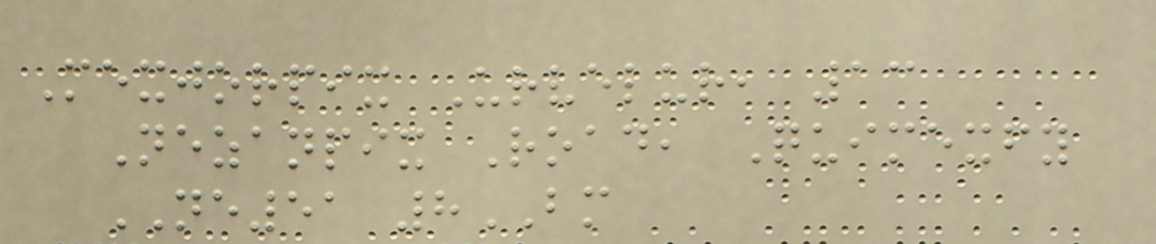Mexjorpix Urvelur, 13
Nezanpix Road, Quimexfy
NE51 8BM
